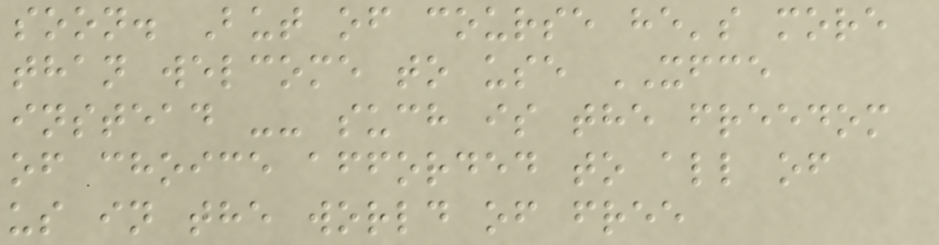soon. But of course he's more
than welcome to use XFCE
instead -- such is the freedom
of choice afforded to all of
us in the world of free
